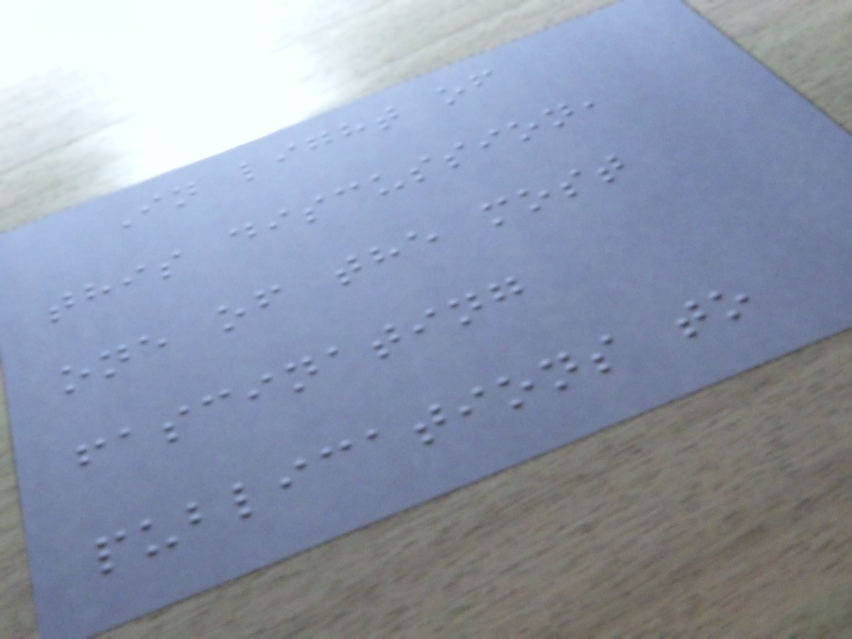In light of
this discussion,
one of the most
fascinating
publications to
